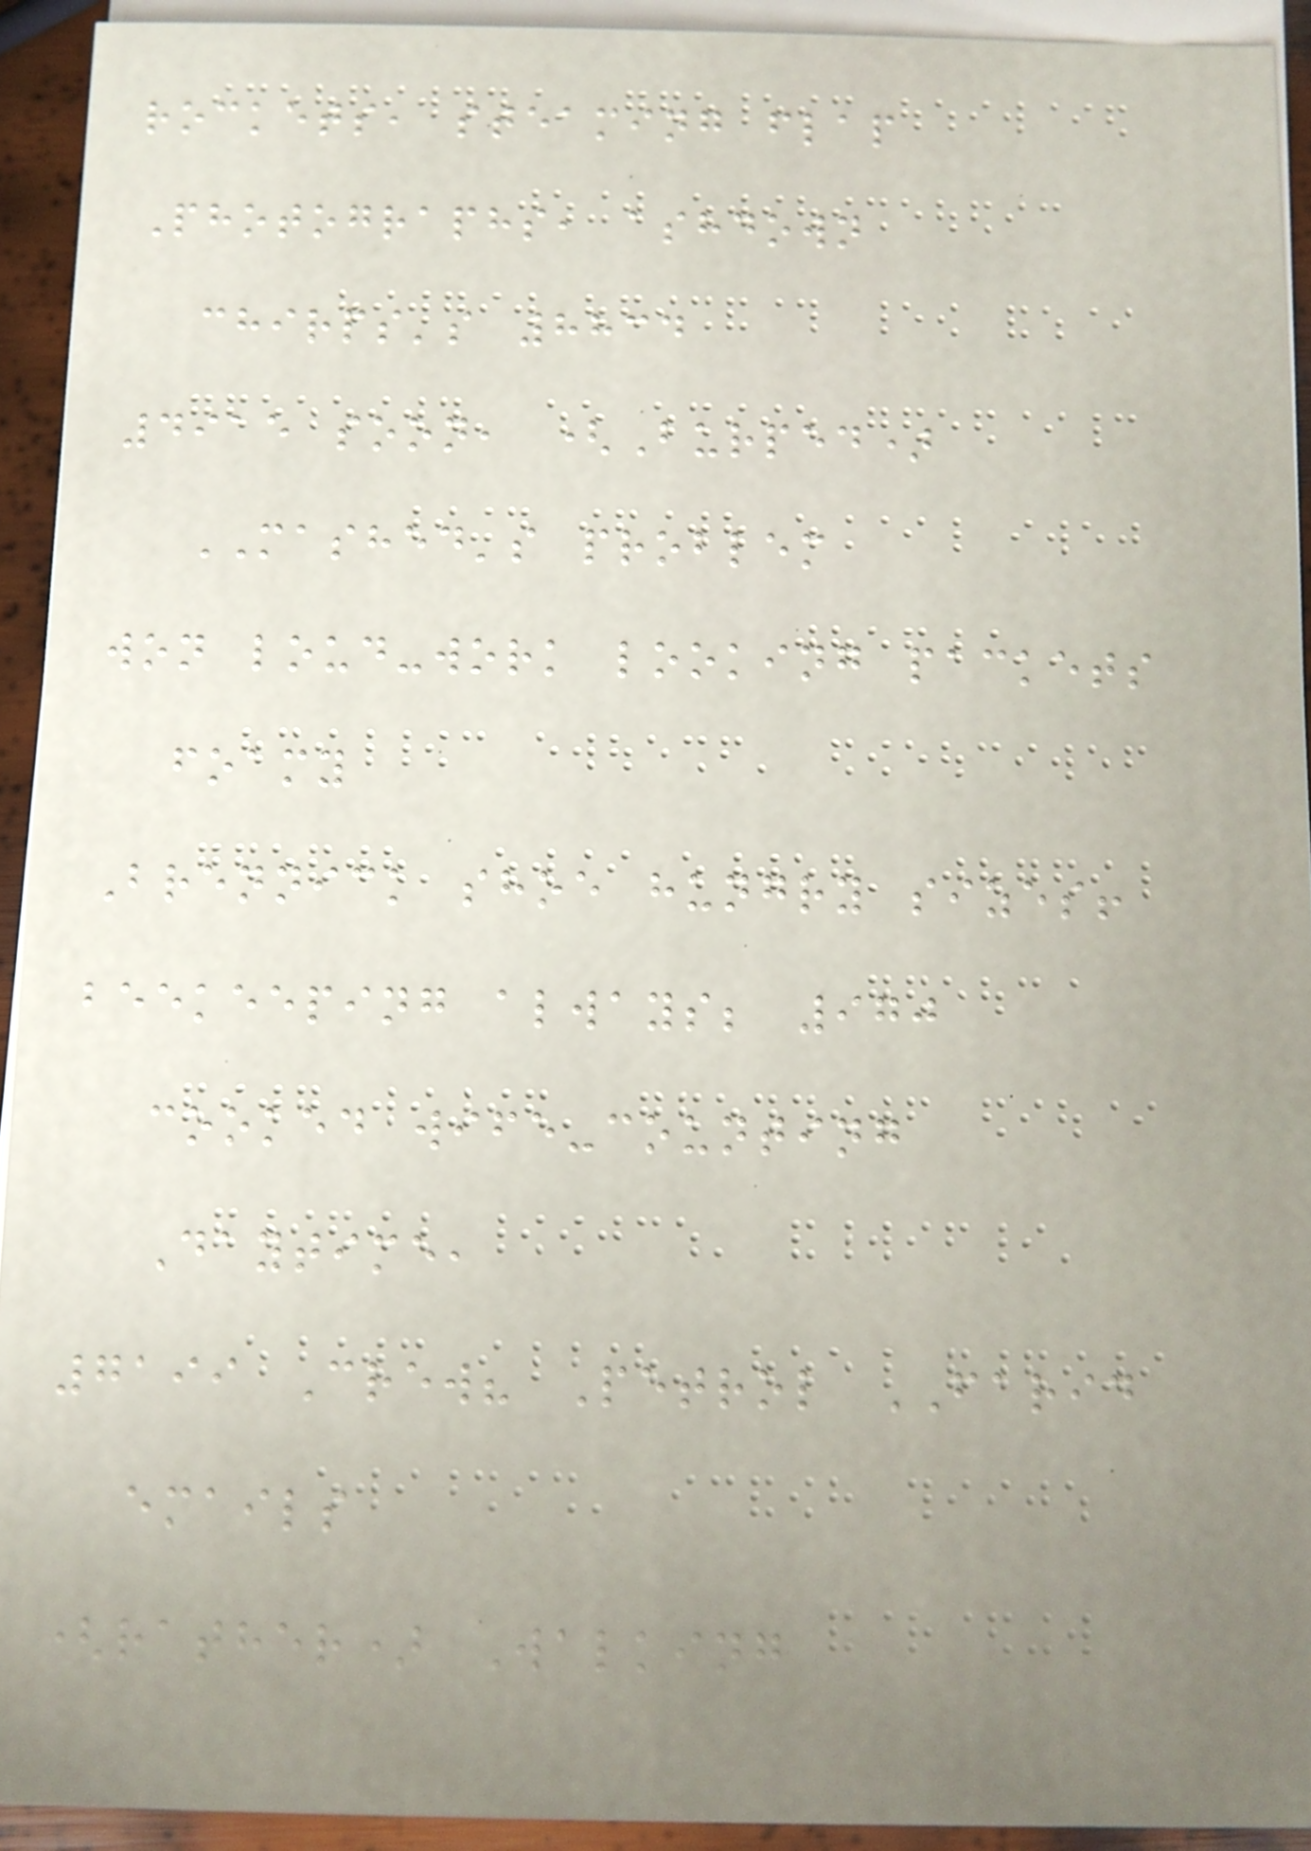rockets, steaming flap
Photographs, ashdown
chirps's 8834
4915 soon, (Burped)
MASHED's problem
won loud-work looking packets
foamy
Brennick shoe hungry sizes!
beekeeping always; 970
cooked wife-counting
Daytime,
7199 Crew? Petrol FARID
emails
(rather) Walking
